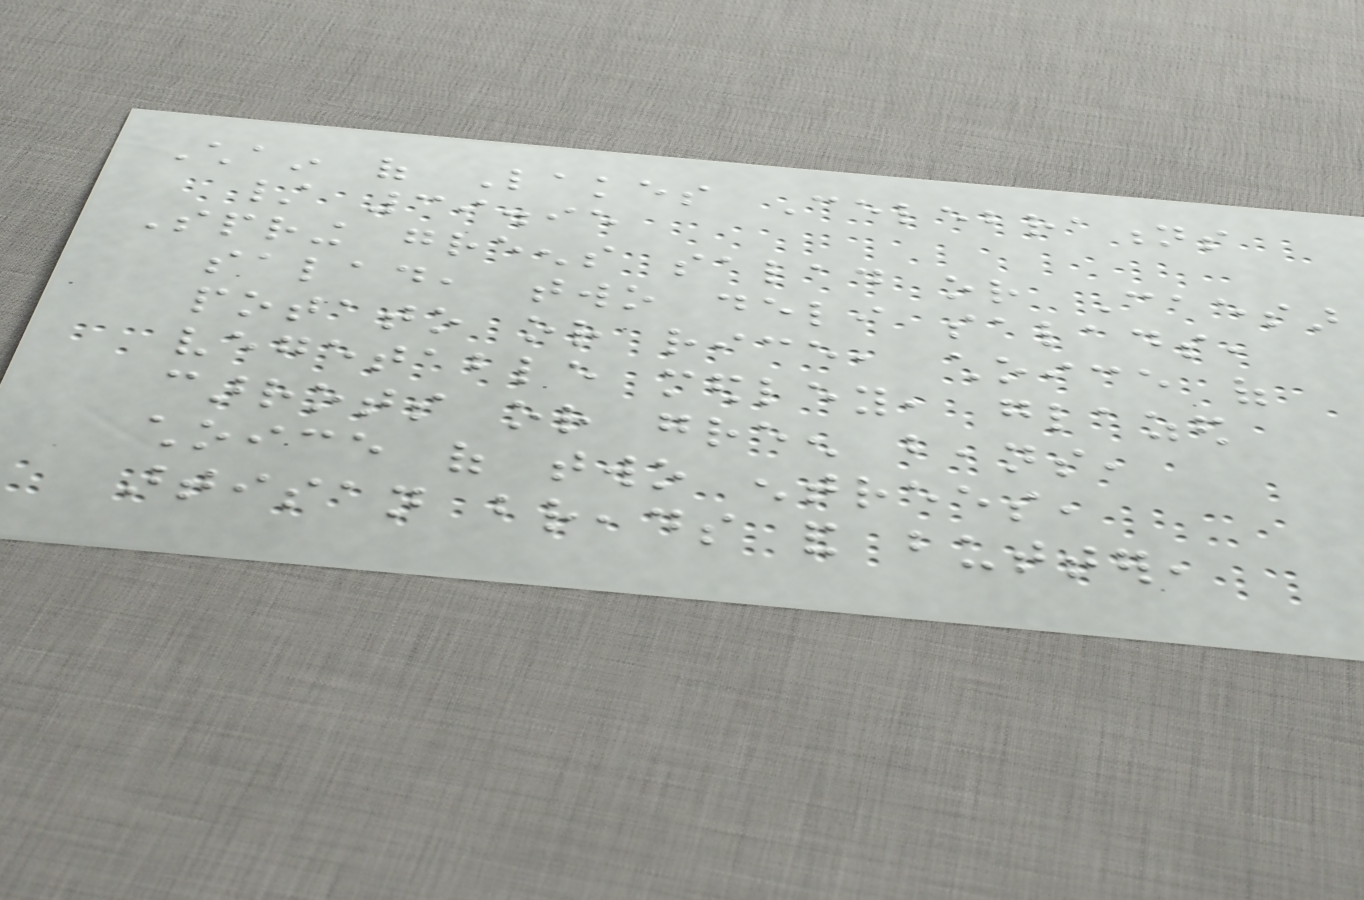Chain of Lakes Celebrations
/ 39.95
Spring greens salad or Caesar
salad, two deli salads,
potato or rice, choice of
vegetable medley, glazed
carrots or green beans,
choice of two entrees,
artisan breads and butter,
